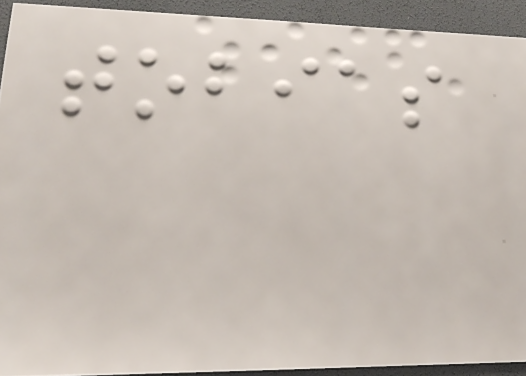tobias
